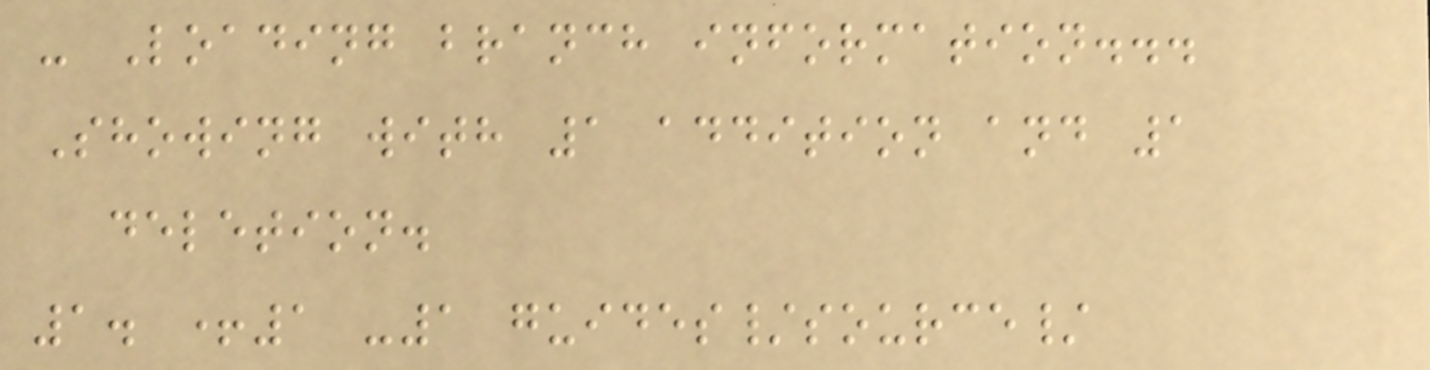- Loading branch information...
Showing with 1 addition and 1
deletion.
1. +1 -1 guides/source/
